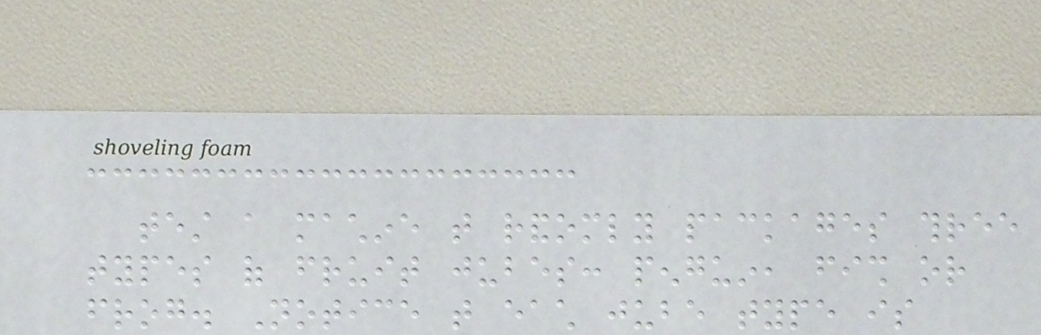test a machine that randomly packages three
types of fruit jubes: penguin, fish or
frog. Notice that each jube type is
